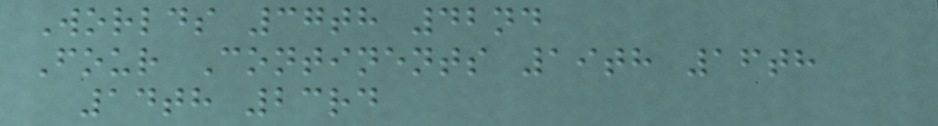Worlds 37th 42nd
Four Continents 19th 16th
14th 23rd
